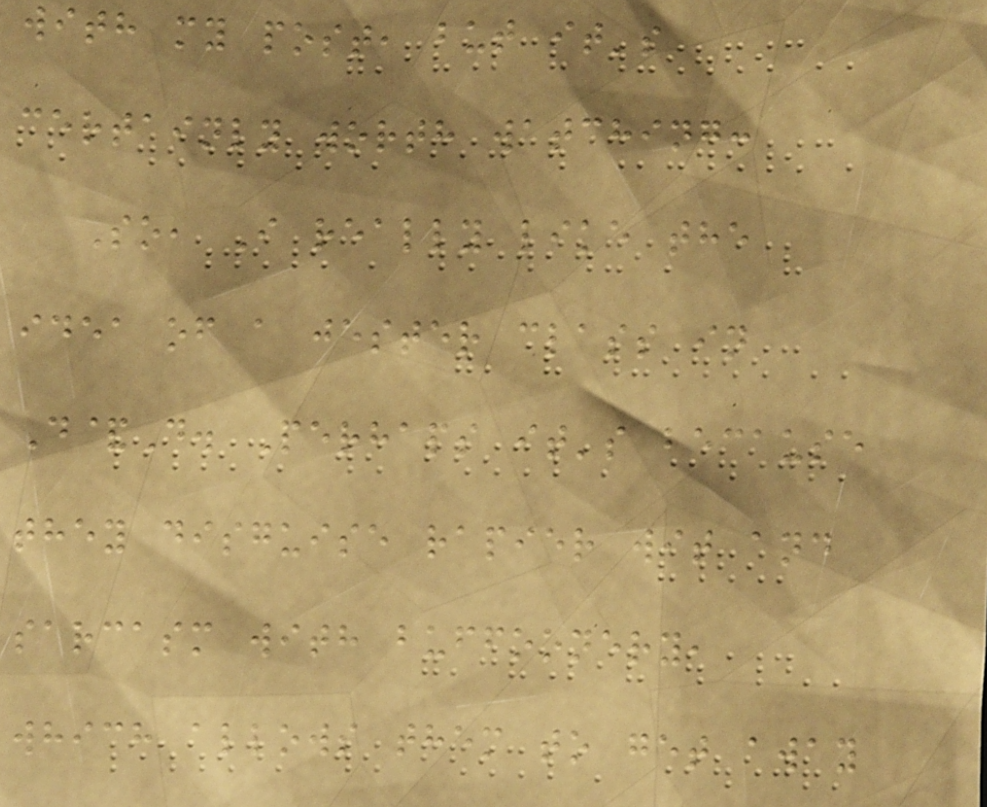with my post, but it's
certainly worth watching:
So, I really like the
idea of a jester class in
D&D. Perhaps it's because
they disguise rapier wit and
sarcasm with buffoonery,
which allows them to get away
